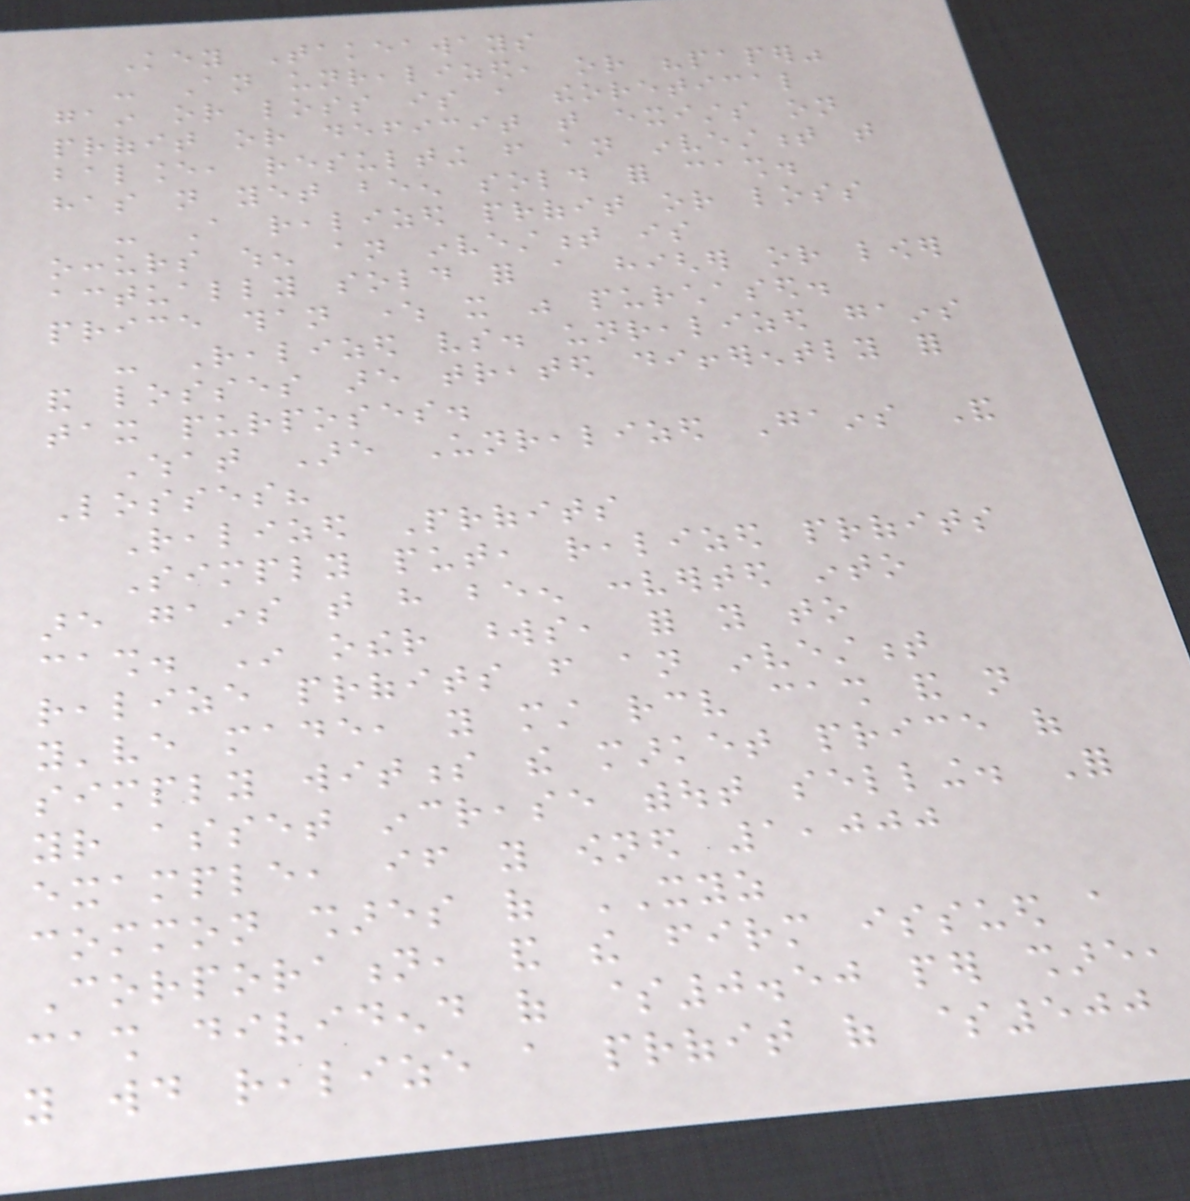Key Takeaways
- An unrealized, or "paper"
gain or loss is a theoretical
profit or deficit that exists on
balance, resulting from an investment that
has not yet been sold for cash.
- A realized profit or loss
occurs when an investment is
actually sold for a higher or lower
price than where it was purchased.
- Realized vs. unrealized gains
and losses are treated differently for
tax purposes.
What Are Unrealized Gains And
Losses?
Realized Profits
Simply put, realized profits
are gains that have been converted into
cash. In other words, for you to
realize profits from an investment
you've made, you must receive cash and not
simply witness the market price of
your asset increase without selling. For
example, if you owned 1,000
common shares of XYZ
Corporation, and the firm issued a
cash dividend of $0.50 per share,
you would realize a profit of $500
